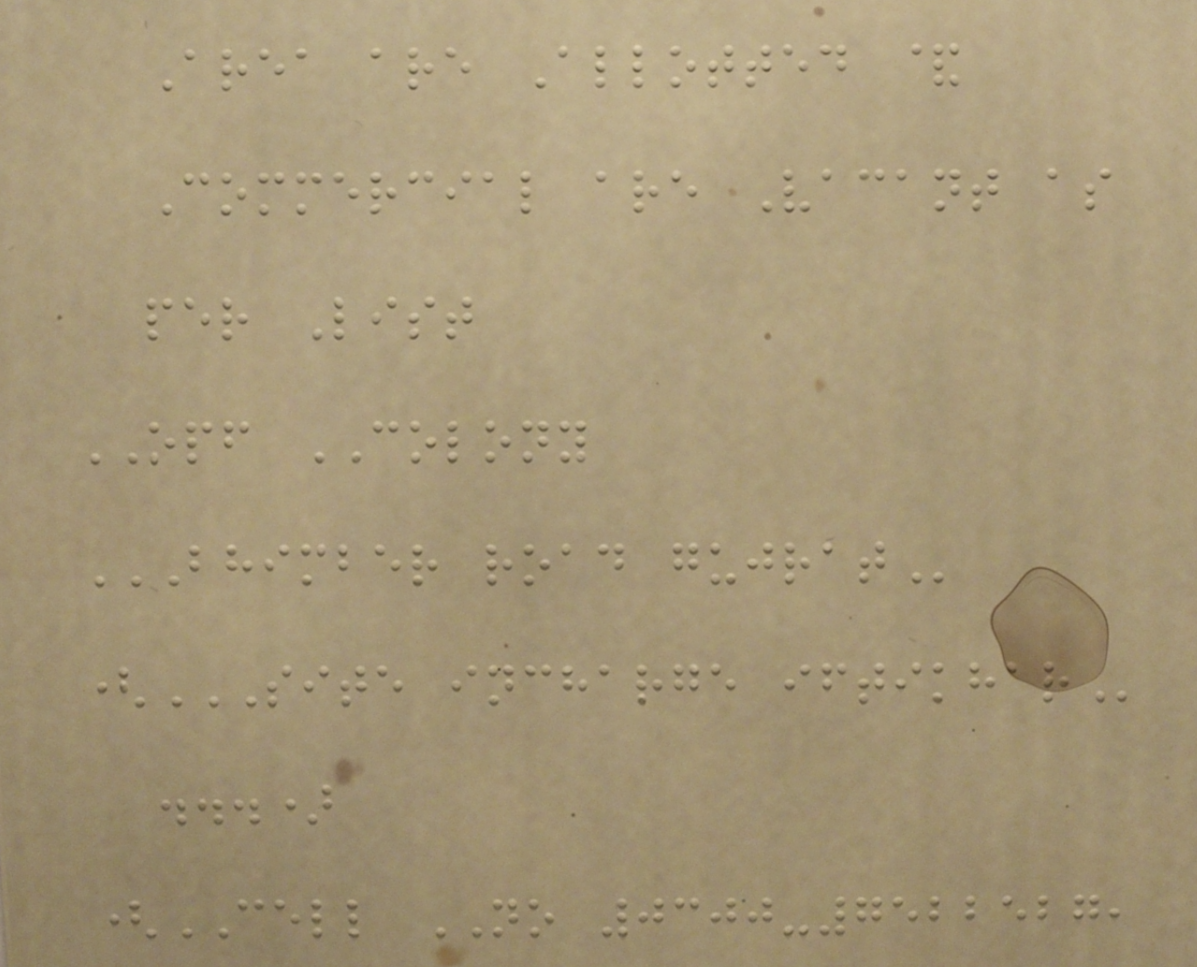Area are Allotted &
Commercial are Vacant as
per List
OPF COLONY
BHIMBER ROAD GUJRAT
(SITE INCHARGE IFTIKHAR
...)
(CELL NO 0300-7522527,
